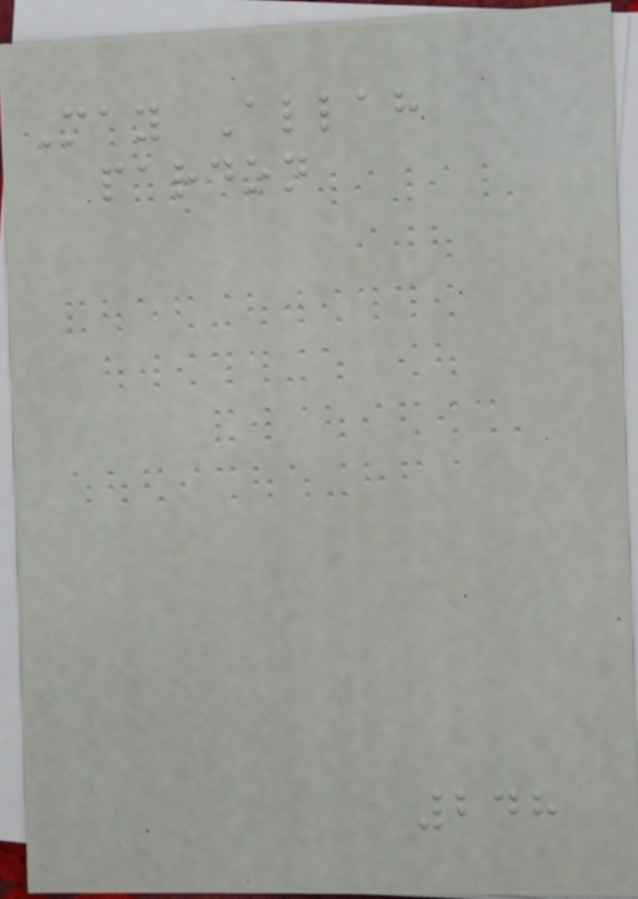May Allah
pardon
248
